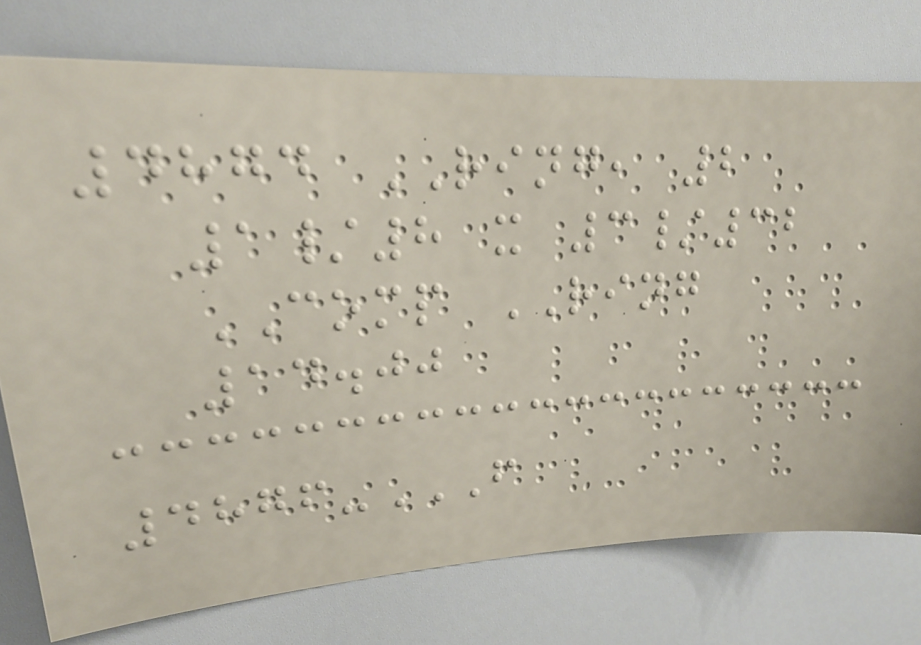4874 RING, 2
1/8 x 3/32
COMP RING
14.00
4876-F
